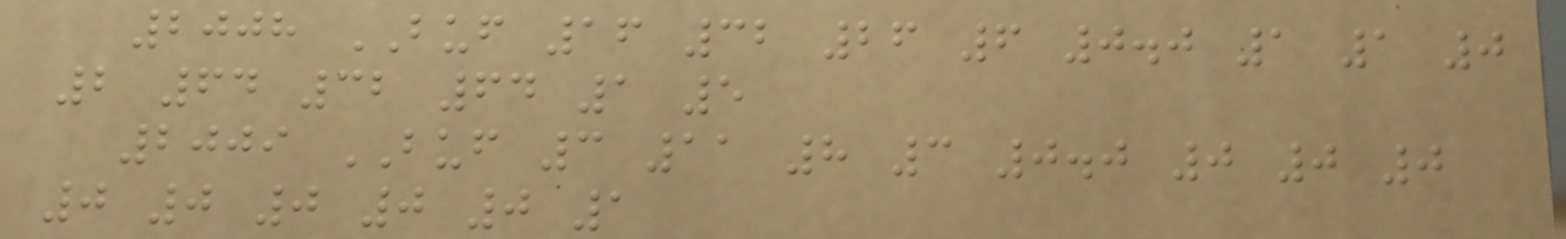2008 BUF 16 32 26 6 0.0 1 1 0
2 64 32 64 1 5
2009 BUF 3 11 8 3 0.0 0 0 0
0 0 0 0 0 1
